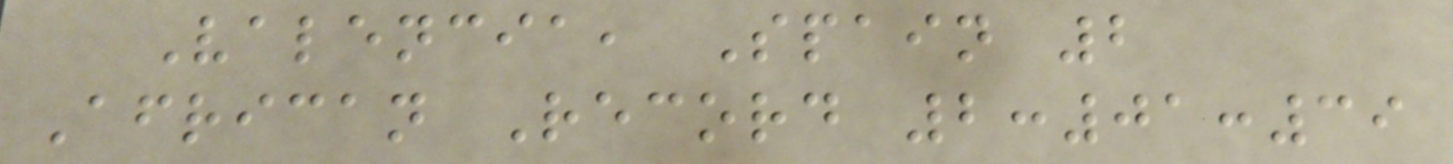Valencia, Spain 2
African Record 2:01:39
